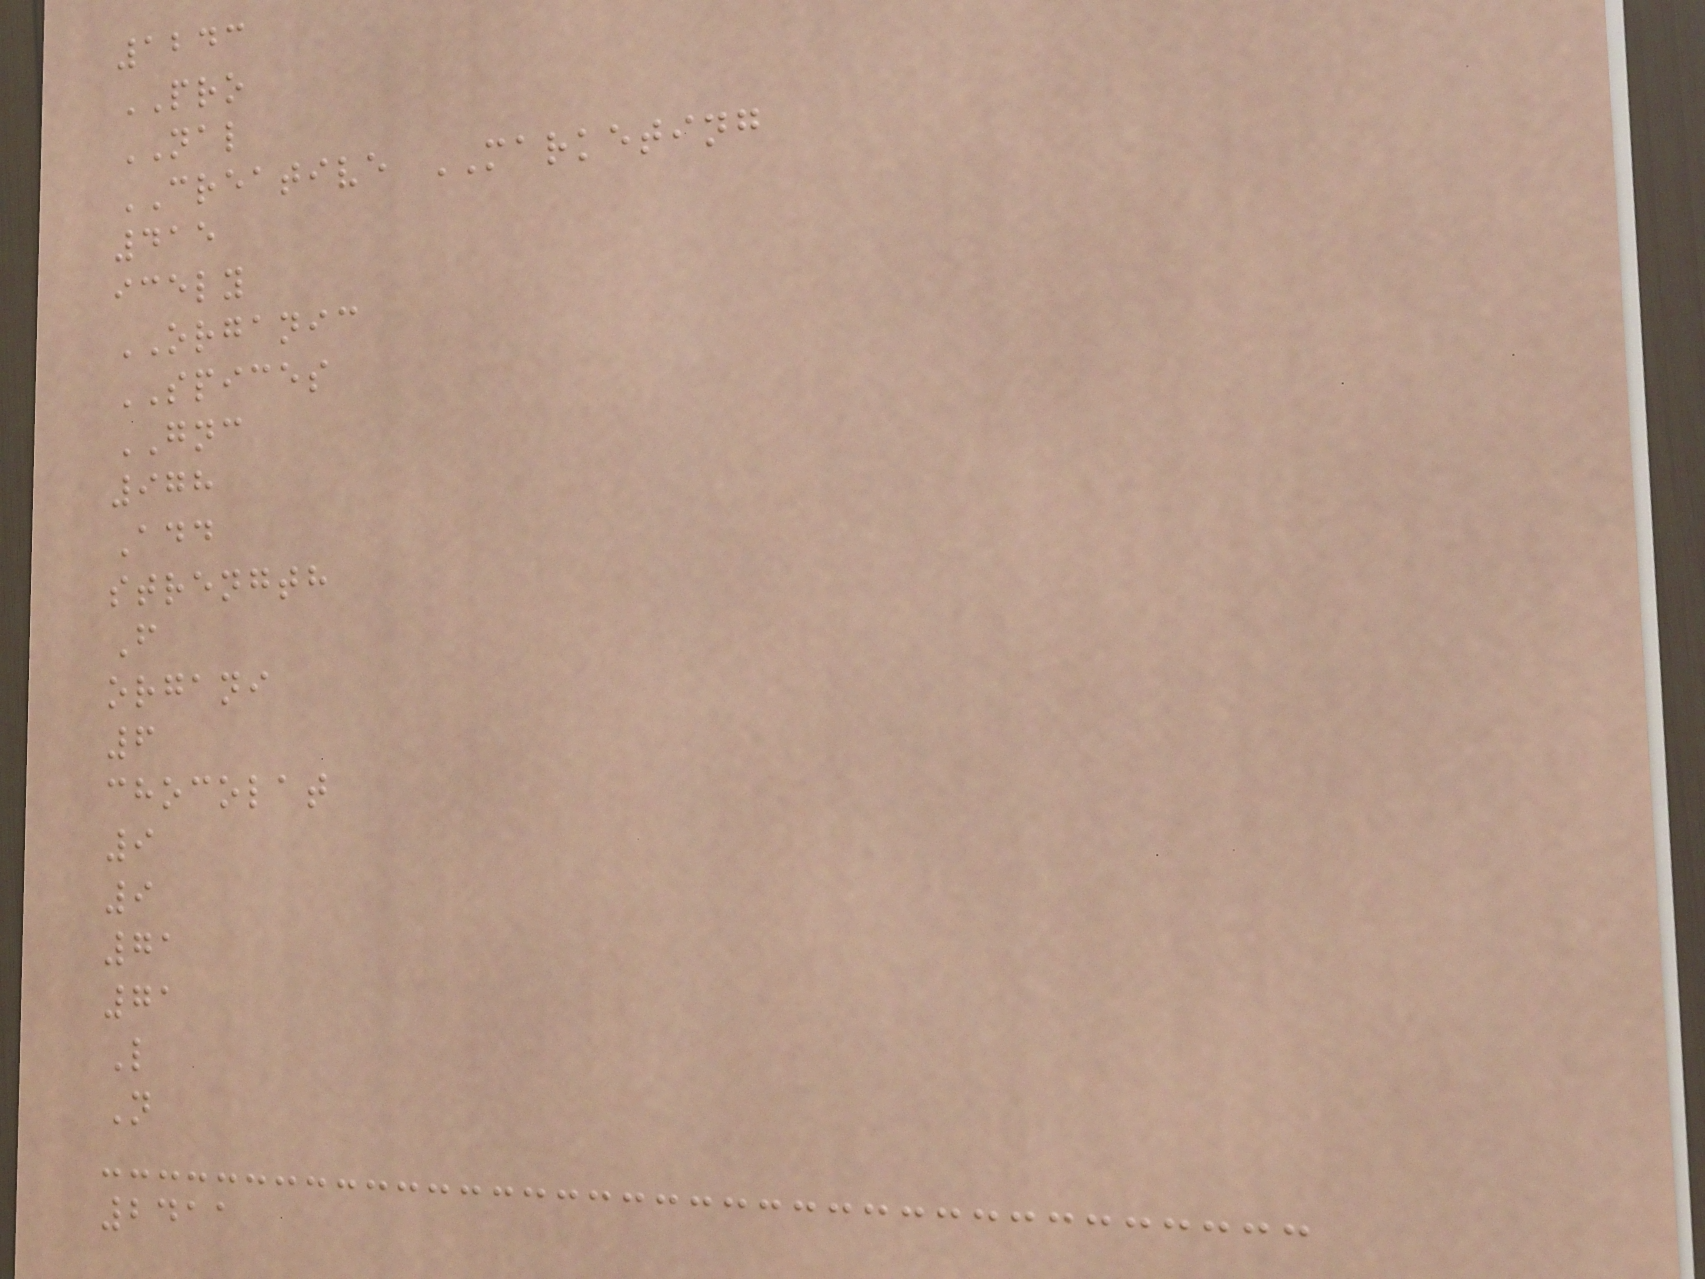1243
PRO
NAL
CREATIVE MARKETING
415
icely
ORGANIC
SPICES
GNC
978
Add
strength
F
organi
6
chocolat
9
9
71
71
L
N
2411
